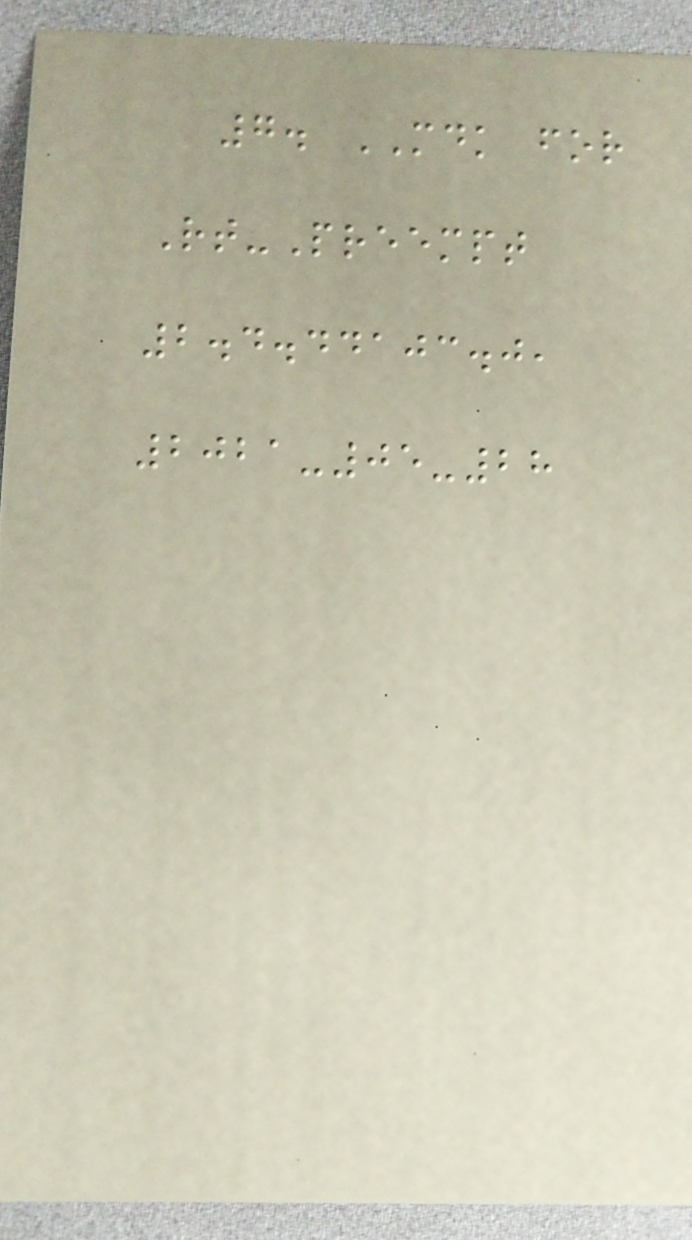7. MDK for
Rt-Preempt
2.4.44103.0,
2021-05-28
